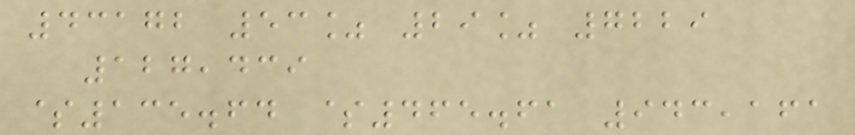43172 53% 29% 7229
127,439
$135.64 $465.61 943,161
